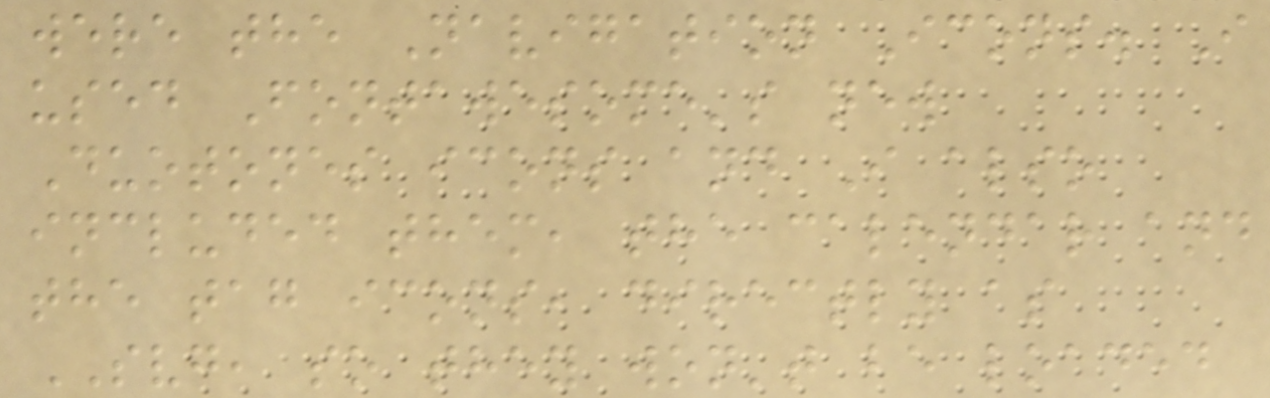were the Navigation Icons. I
used Fontawesome's new
Duotones icons and I also
included them, the calendar and
the tag icons, directly as
SVG, so they won't be loaded
